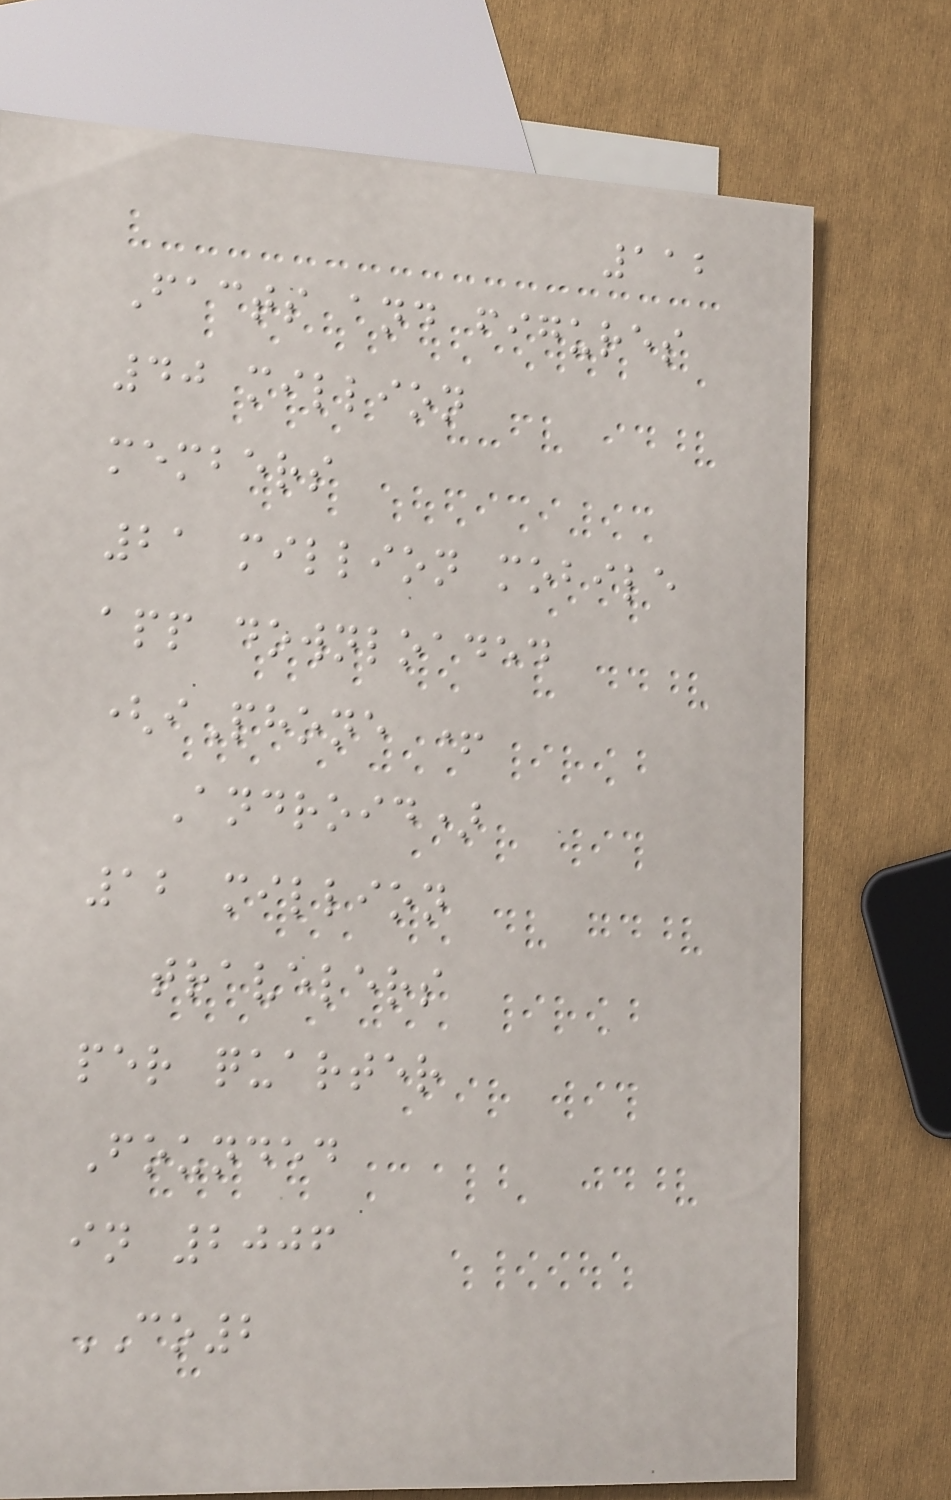112
Facts and figures
40 million
members
21 million mobile
app downloaded
(iPhone +
Android)
12 million
travelers
per quarter
Founded
in 2006
CO2
